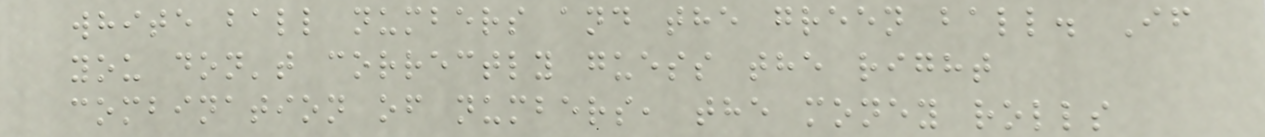white ball numbers and the green ball. If
you don't correctly guess the right
combination of numbers, the money rolls
